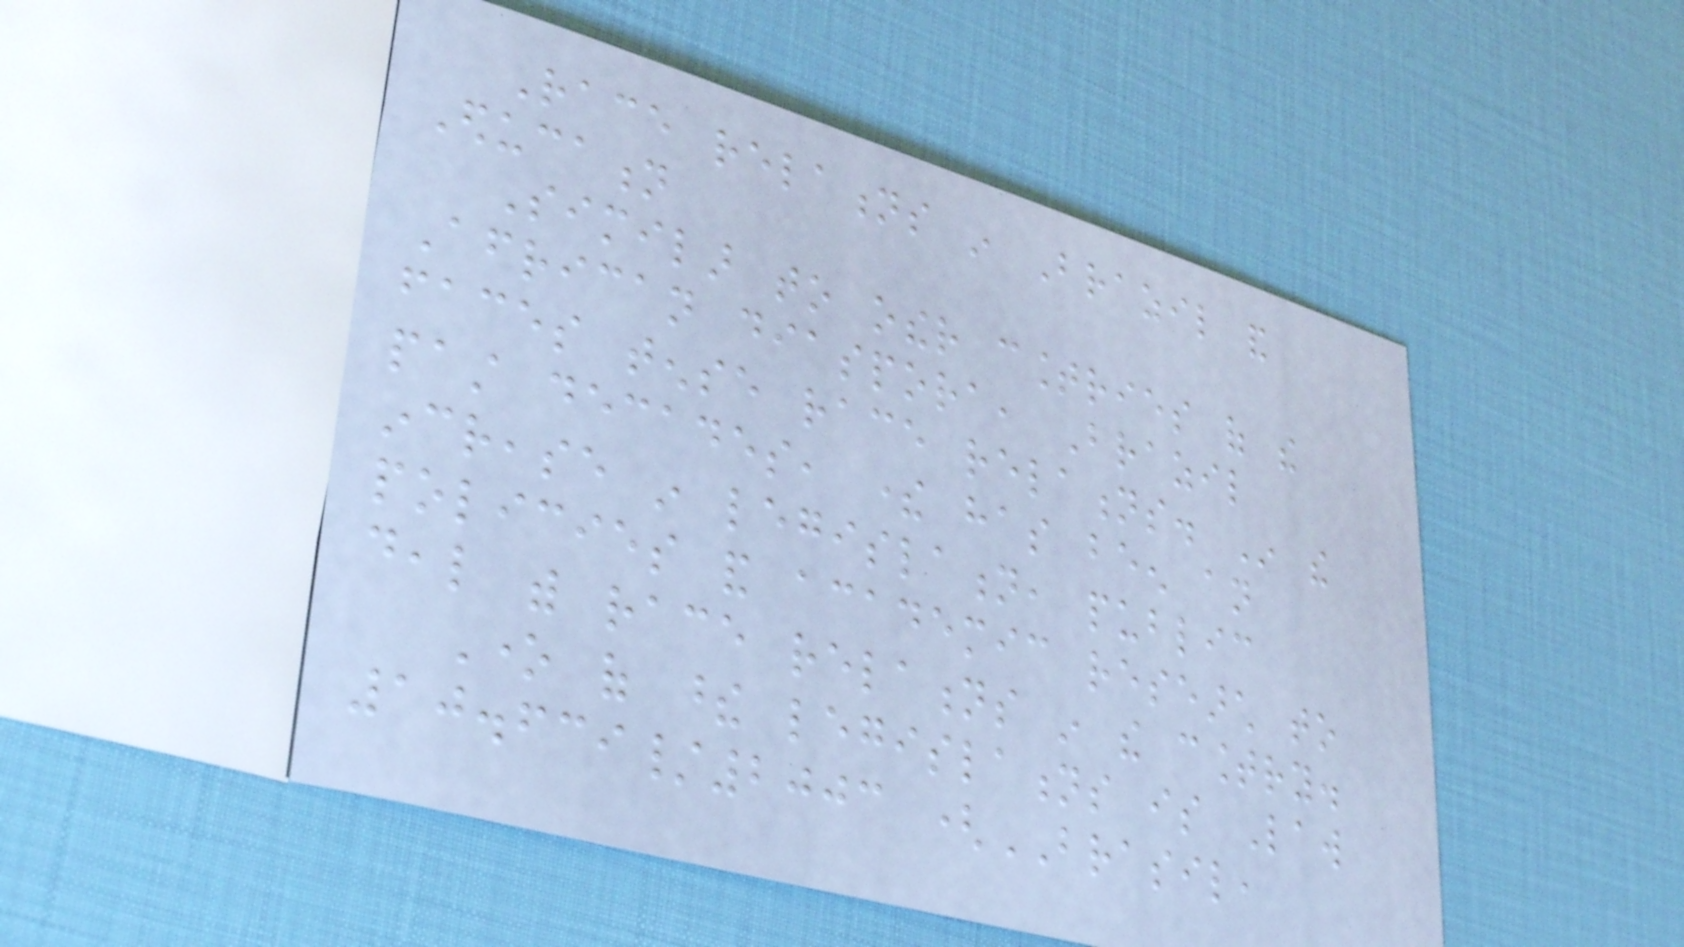Race relations in Brazil and
Education
Similar to other countries of the
African diaspora, Brazil
faces tense race relations. In the
past decades, there has been an
increase in legislation, public
policies and academic research to
deal with race relations in the country.
One of these legislations is Law
10.639/2003 (BRASIL,
